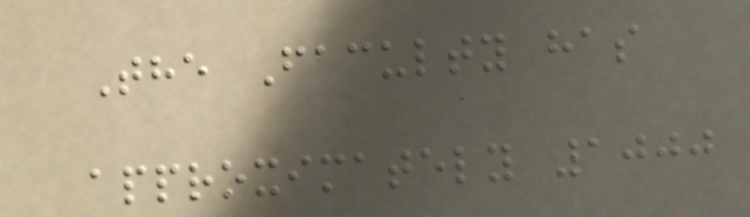The Faculty has
approximately 1000
